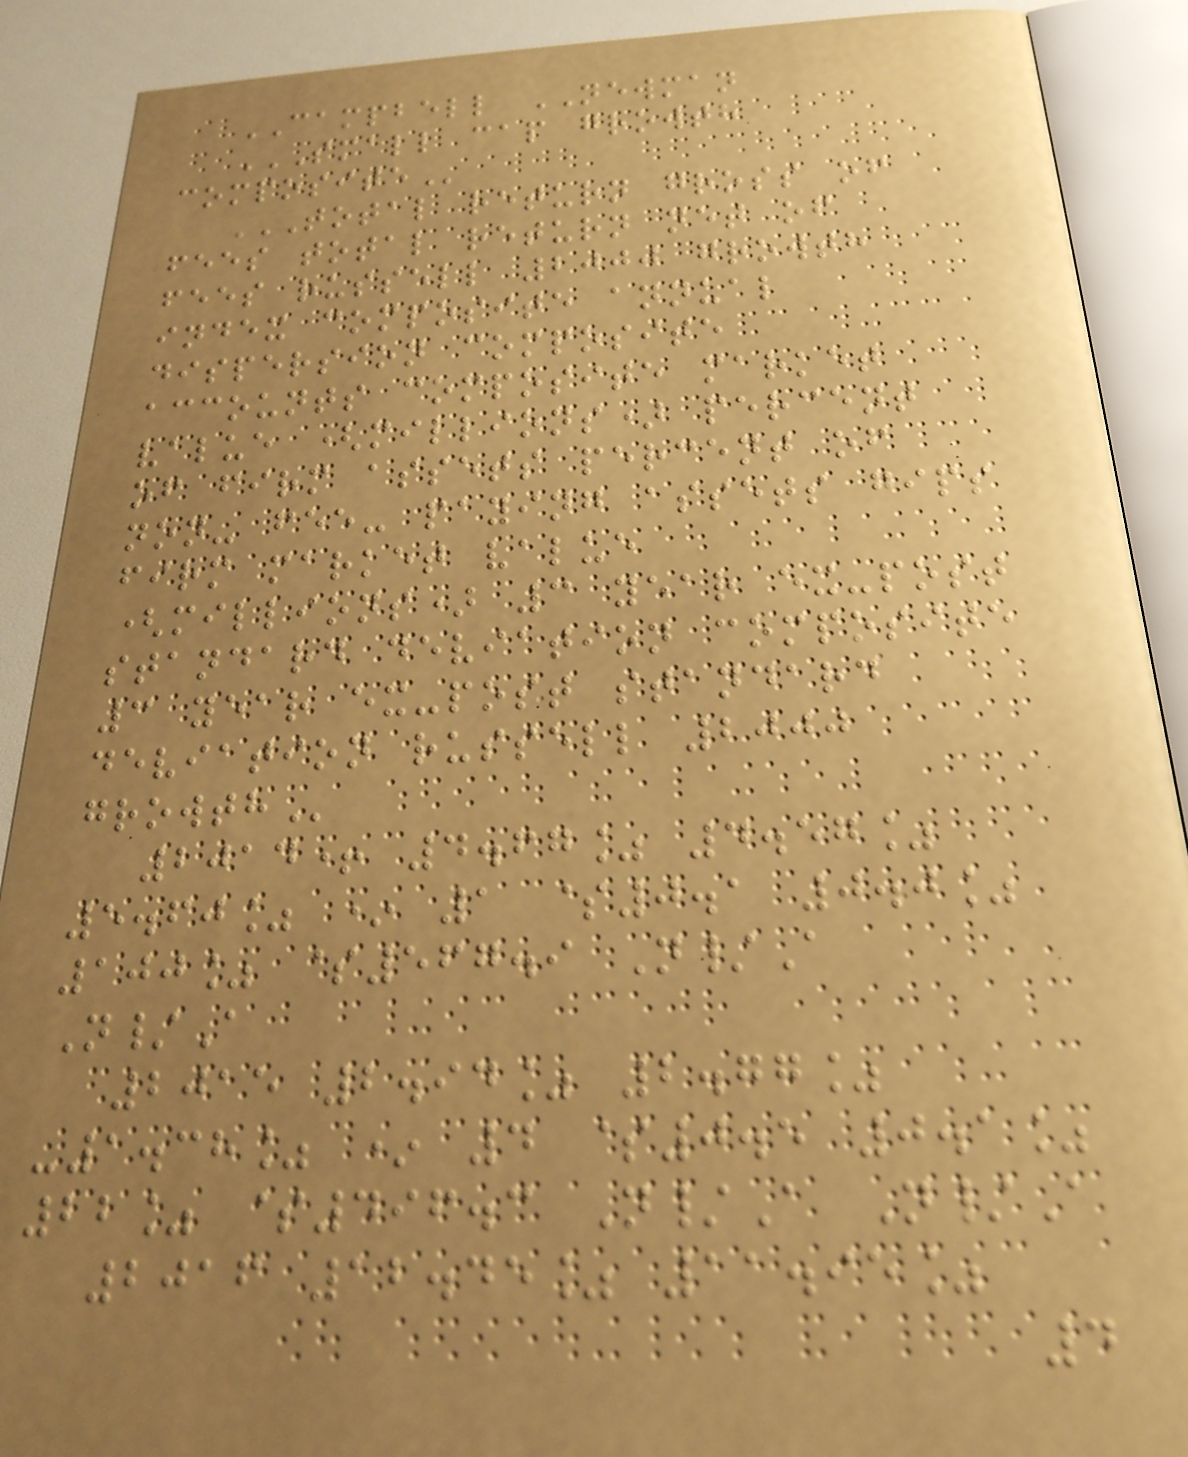CAMPBELL NEWMAN
SMALL CAP GROWTH
COMPOSITE
TOTAL RETURN GROSS OF
FEES TOTAL RETURN NET OF
FEES RUSSELL 2000 GROWTH
INDEX COMPOSITE ANNUAL
DISPERSION COMPOSITE
ACCOUNTS COMPOSITE MARKET
VALUE (MILLIONS) PERCENT
OF FIRM ASSETS PERCENT OF
NON- FEE- PAYING ASSETS GIPS
FIRM MARKET VALUE
(MILLIONS) 3 YEAR EX-POST
STANDARD DEVIATION COMPOSITE
3 YEAR EX-POST STANDARD
DEVIATION RUSSELL 2000
GROWTH
2014+ 4.67% 4.57%
5.60% * 1 $0.1 0.0%
100% $567.9 N/A
N/A
2015 2.94% 2.77%
-1.38% * 4 $0.5 0.1%
22% $496.3 N/A N/A
2016 12.45% 11.95%
4
